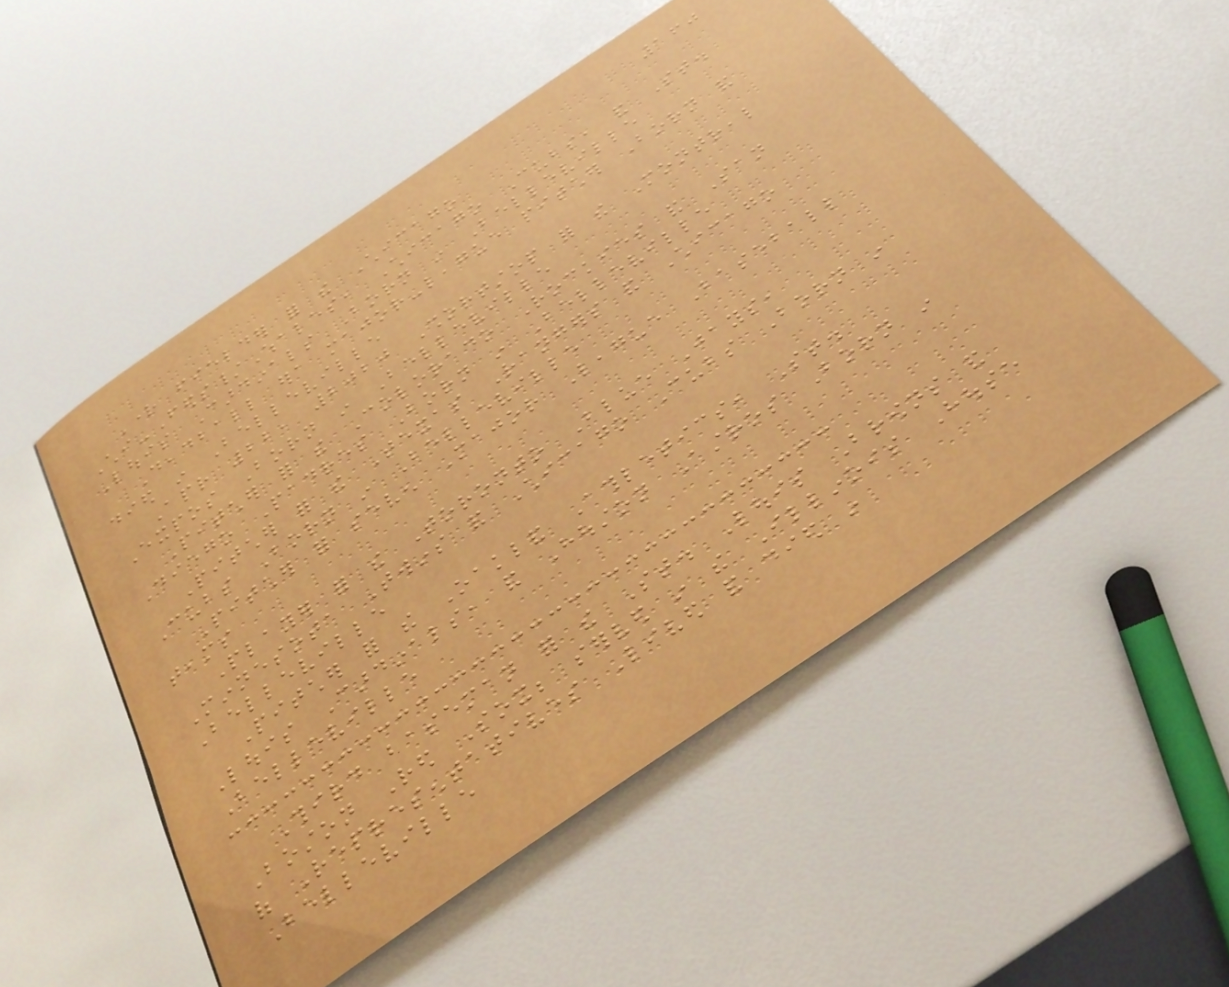160
Right fielder for the Chicago
Chi-Feds/Whales, Chicago Cubs, and St.
Louis Cardinals Born in Belleville
Deadball era major-league pitcher Born and
died in Belleville
Apr 22, 2020 Shortstop for the Montreal
Expos Born in Belleville
Pitcher for the Colorado Rockies and San
Diego Padres Born in Belleville
Pitcher for the Texas Rangers and Chicago
Cubs Born in Belleville
Pitcher for seven Major League Baseball
teams
Player for the Toronto Blue Jays,
Minnesota Twins and Chicago Cubs Born in
Belleville
Pitcher for the Oakland Athletics, St.
Louis Cardinals, and Houston Astros Born in
Belleville
Third baseman for the St. Louis Browns and
Boston Red Sox; served in the Illinois House
of Representatives Lived and died in
Belleville
